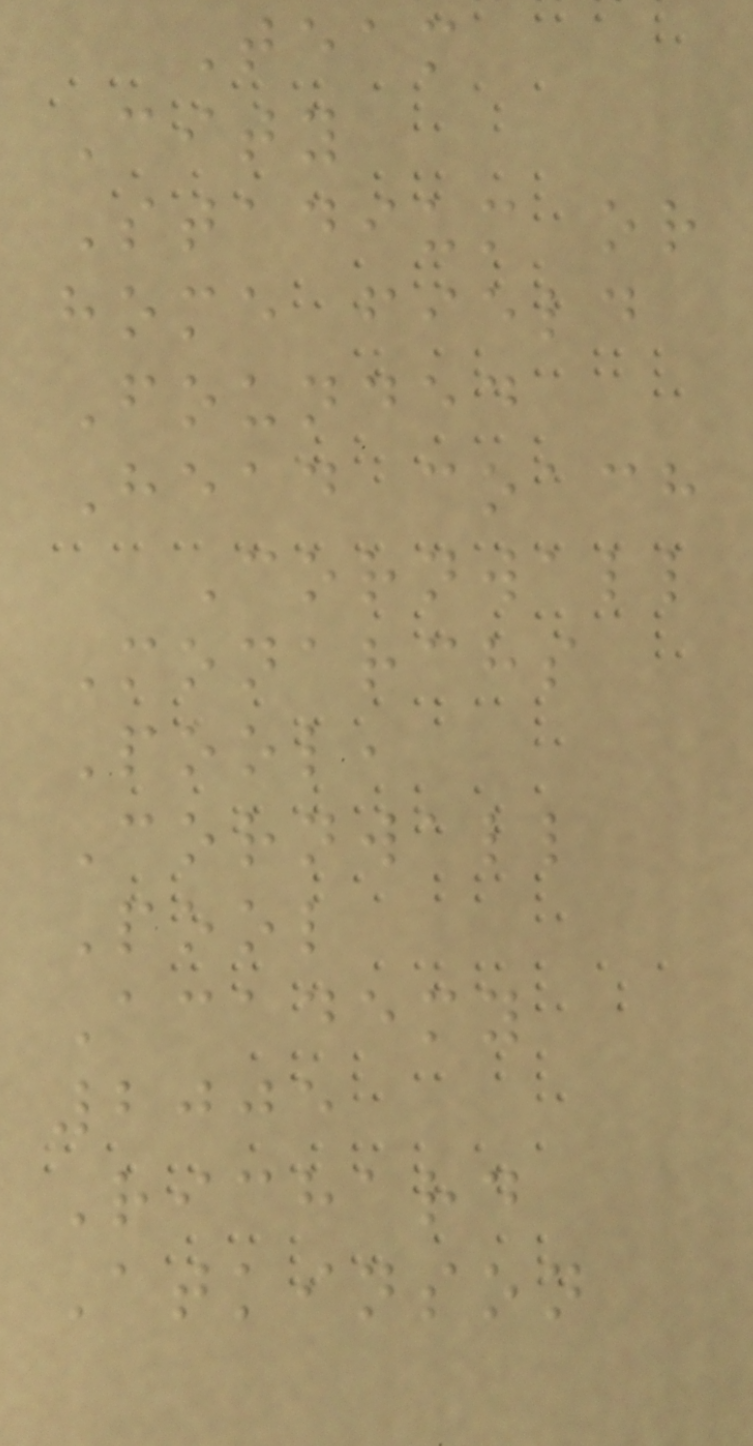Team
City
Stadium or
home field
Founded
Head coach
Cornwall
Monarchs
Pool,
Cornwall
Pool
Academy
2005
Richard
Atkinson
